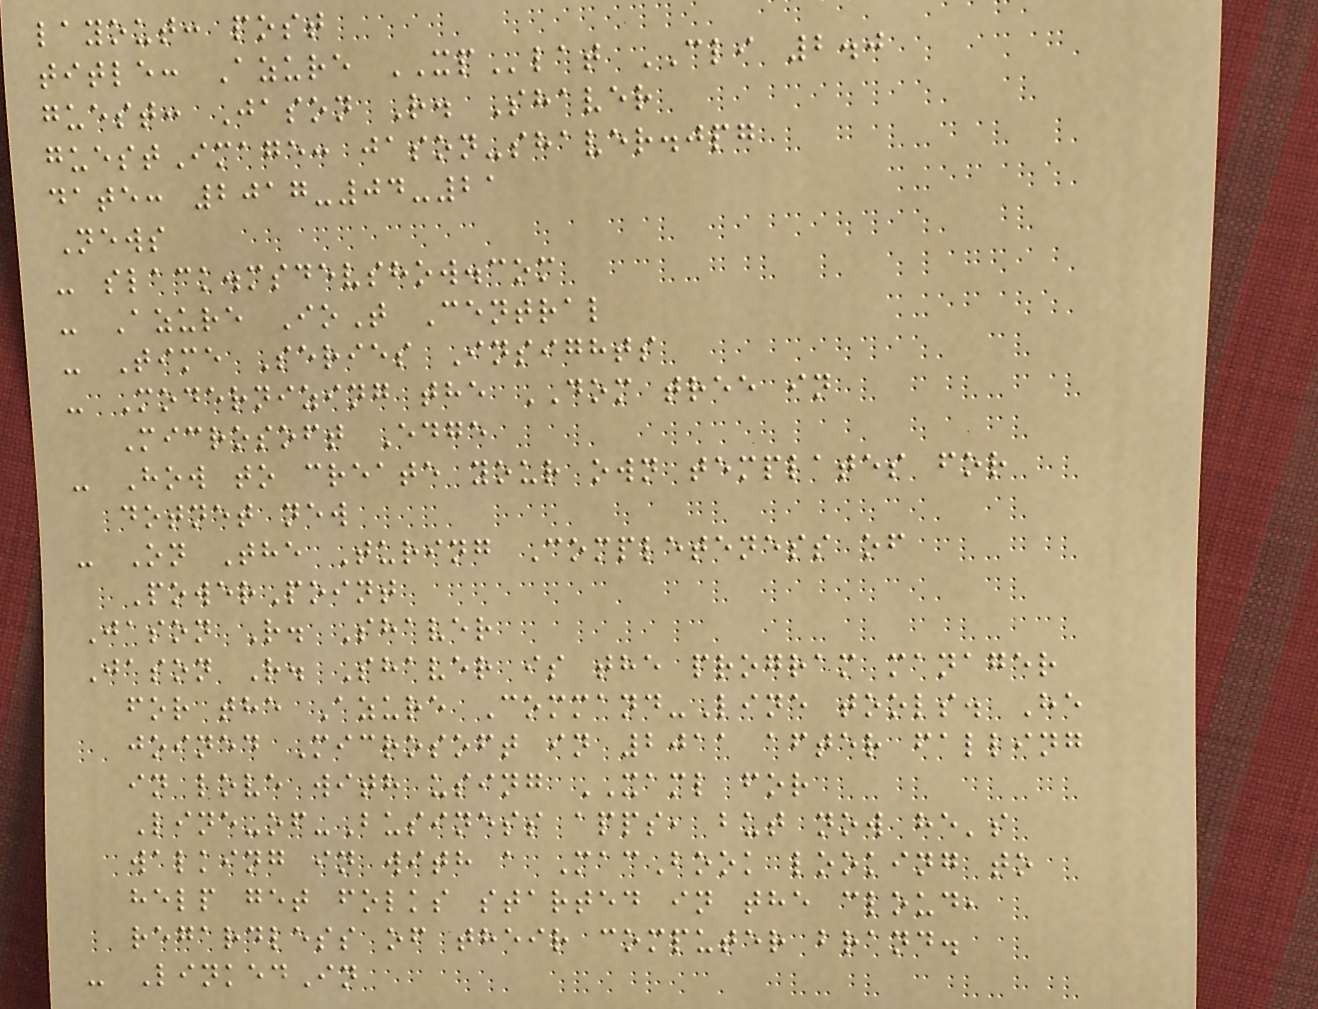layout: post
title: Azure XPlat CLI 2.0
guest: Jason R. Shaver
guestImage: jason-shaver.jpg
date: 2017-04-21
News
- slack.msdevshow.com
- Azure IoT Central
- Time Series Insights
- Modernizing the DOM tree in
Microsoft Edge
- How to create your own templates for
dotnet new
- On The Turing Completeness of
PowerPoint
Jason R. Shaver
Jason R. Shaver is the program manager
for the Azure Command-Line tools. He
joined Microsoft in 2011 after falling
in love with using XAML for
Line-of-Business apps, but now he's
walking in with a MacBook looking to
help get folks started in the cloud,
regardless of their computer brand.
- LinkedIn
